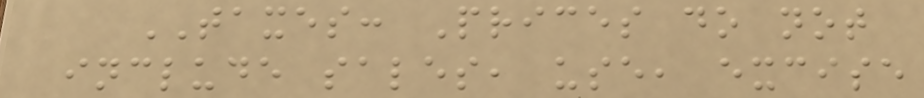TAXES: Prices do not
include sales, use, excise
